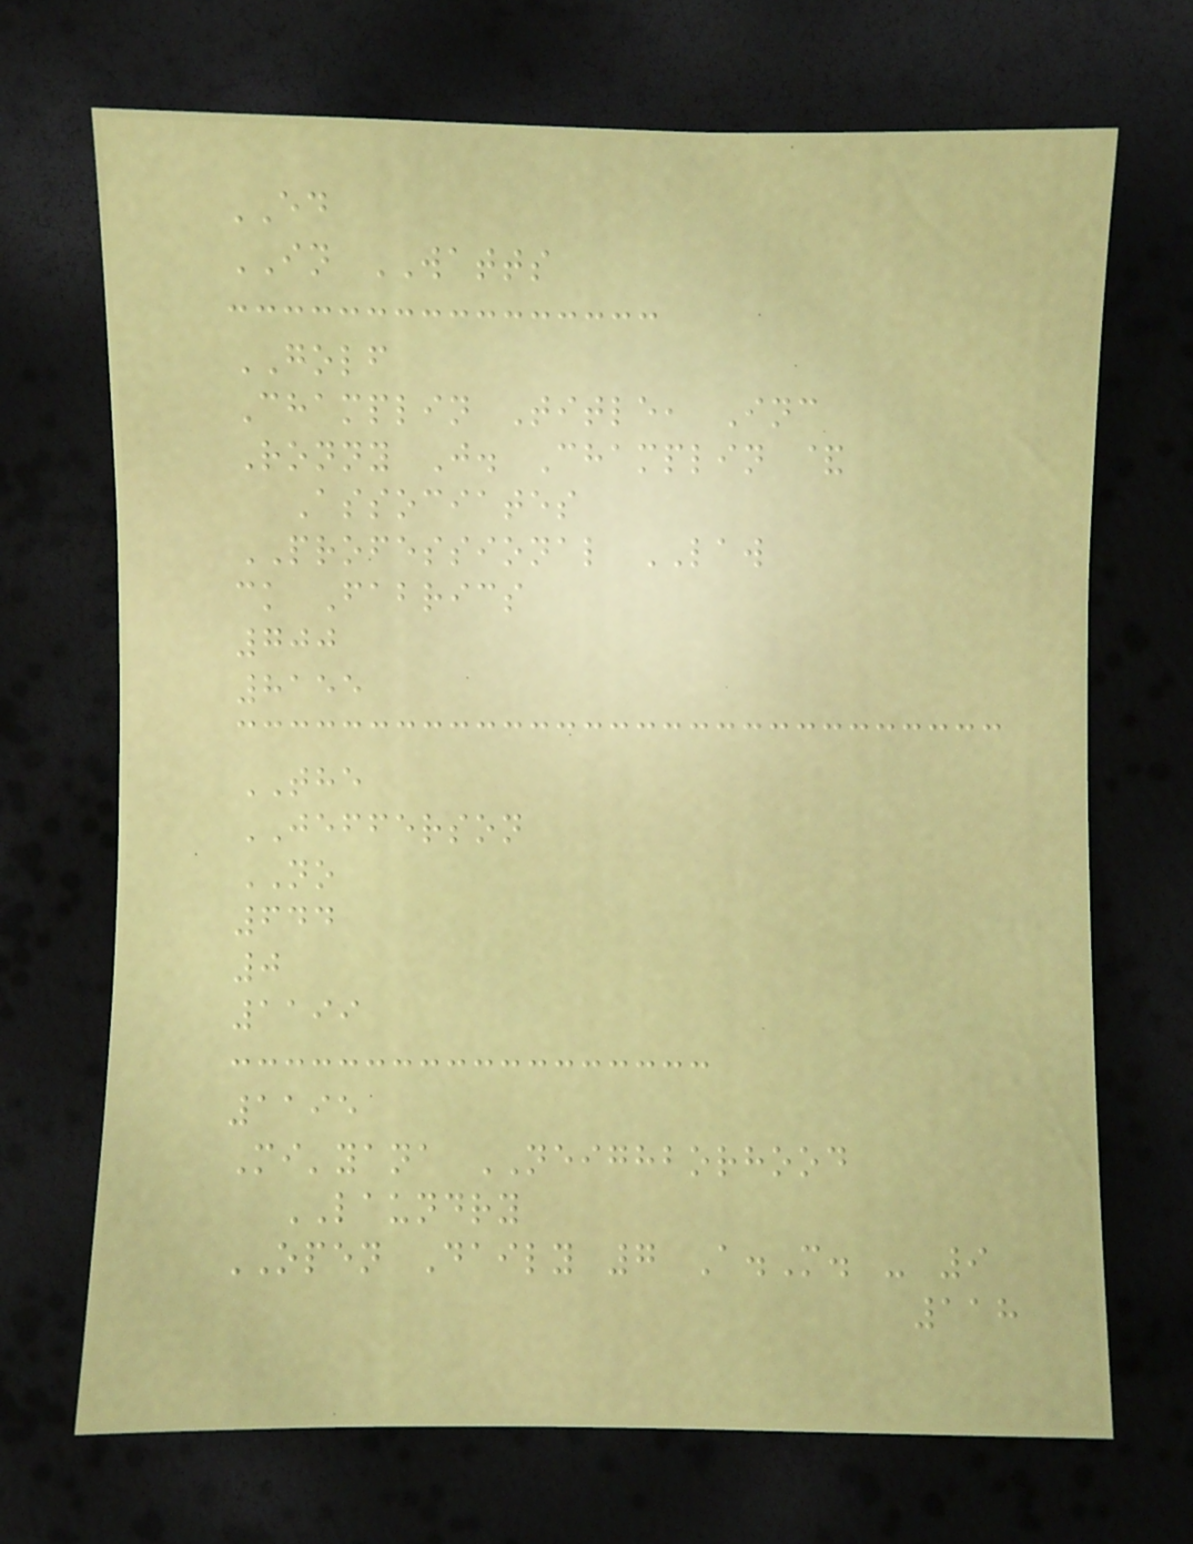ED
IN WATTS
GOLF
Champlin Title, Inc
Ronny J. Champlin &
Associates
PROFESSIONAL LAW
ck Fabrics
700
8155
THE
JEFFERSON
NO
644
0
1199
1195
Mi'yana NEIGHBORHOOD
LAUNDRY
OPEN Daily 7 A.M. - 9
118
